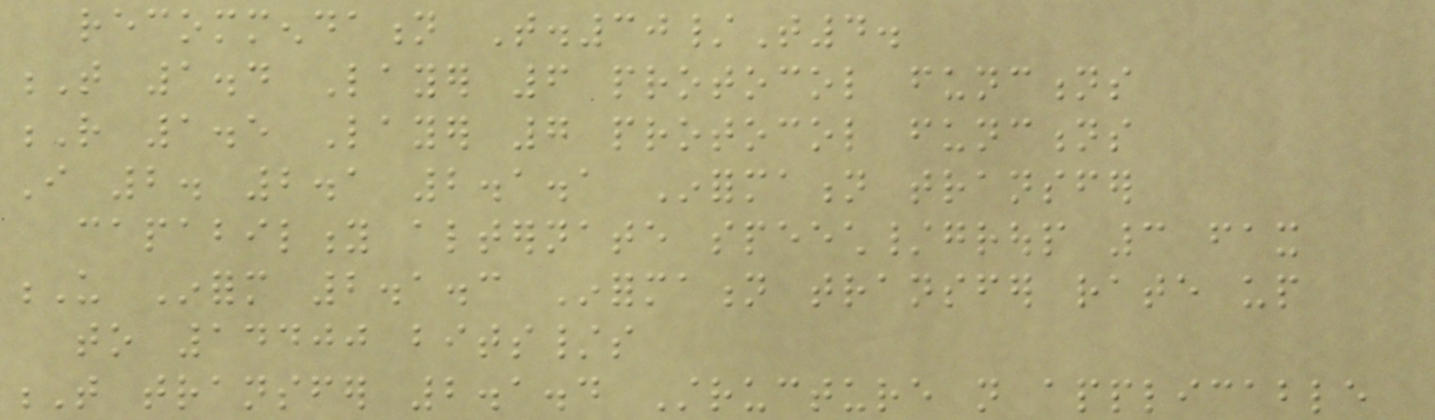recommendation T.30/T4.
T 1.4 Layer 6 protocol functions
R 1.5 Layer 7 protocol functions
I 2. 2.1 2.1.1 Information transfer
capability alternate speech/group 3 fax
U Inform 2.1.3 Information transfer rate up
to 14400 bits/s
T transfer 2.1.4 Structure not applicable
